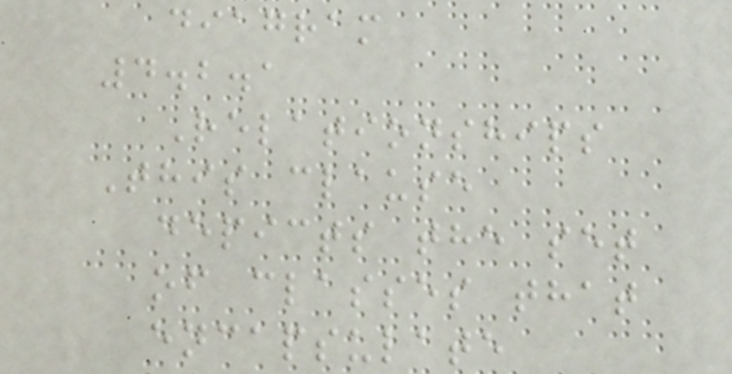diagram
4.2.1
Relationships
This clause
depicts the set
of classes that
encapsulate
